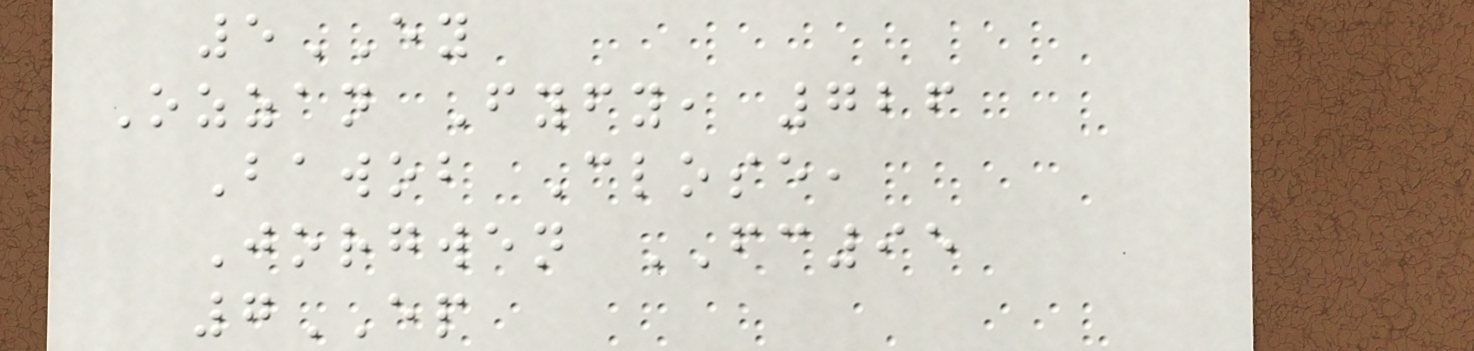5EY
Ozzan Fyfy, 726
Bawob Close,
Jorgwen FC95
7EP
